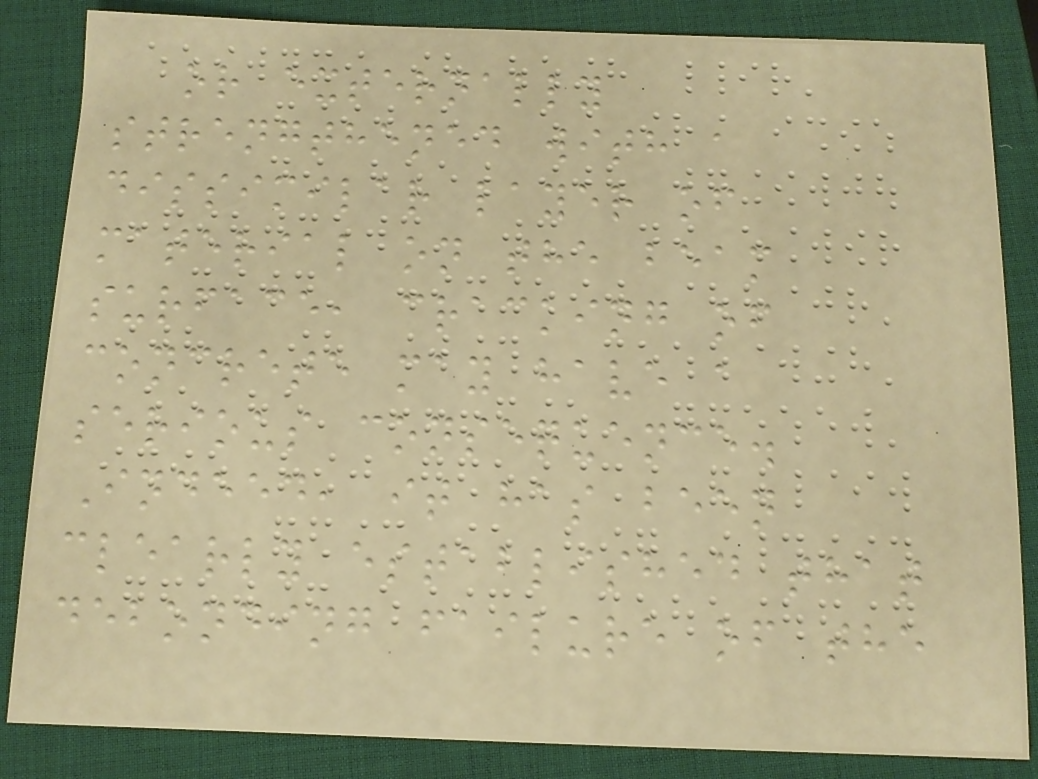or externally
strengthened with a
dissimilar layer of
material on the beam
surface, cracking of
concrete may have a
serious consequence.
Indeed, it has been
clearly established that
debonding failure of the
